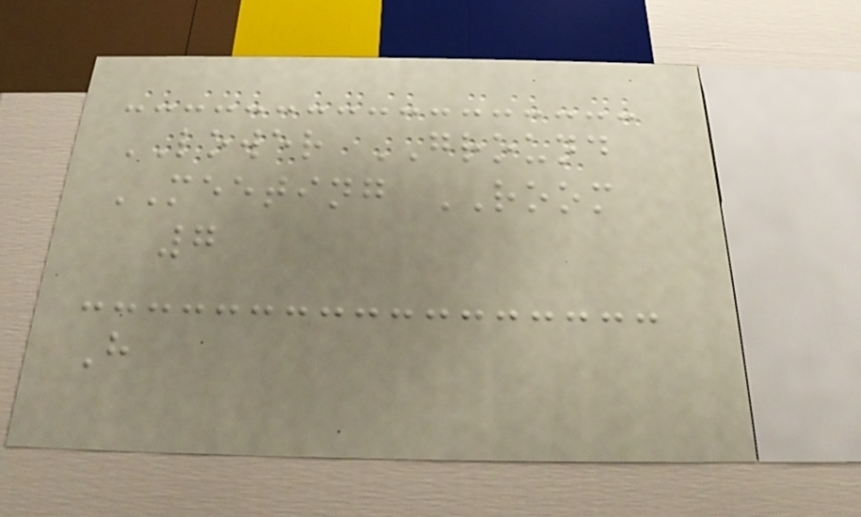LOWER GROUND
MEETING ROOM
7
H
